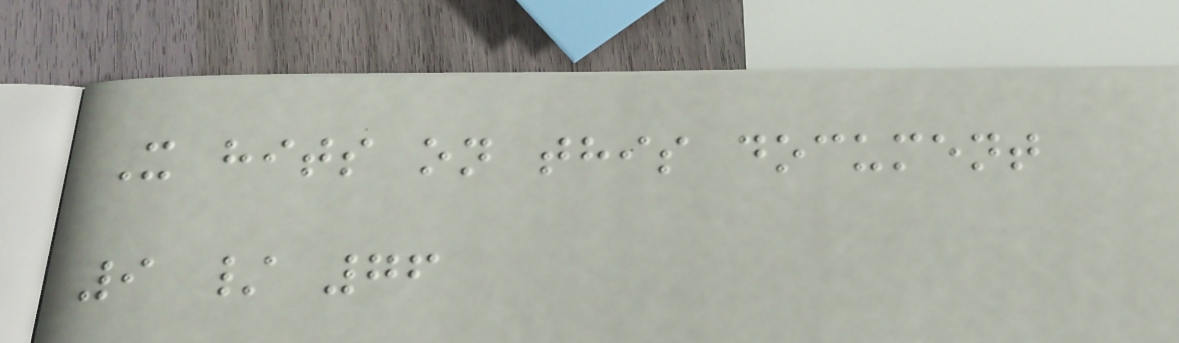X hits on this document
9 / 76
